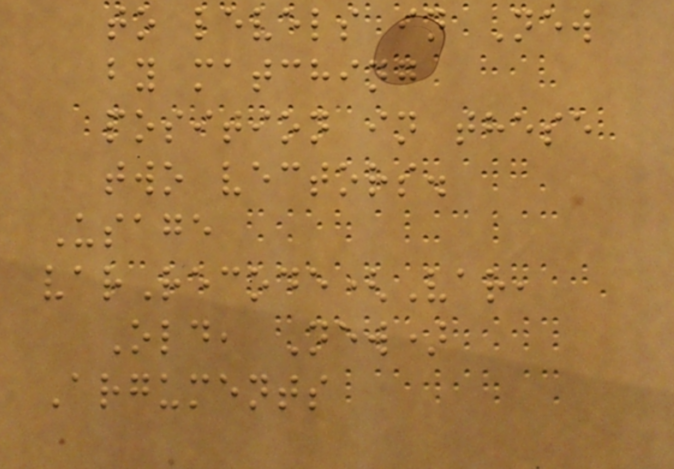to levels in New
by matching
position in these
two vectors.
Usage
varRecode(Var,
Old, New)
Arguments
